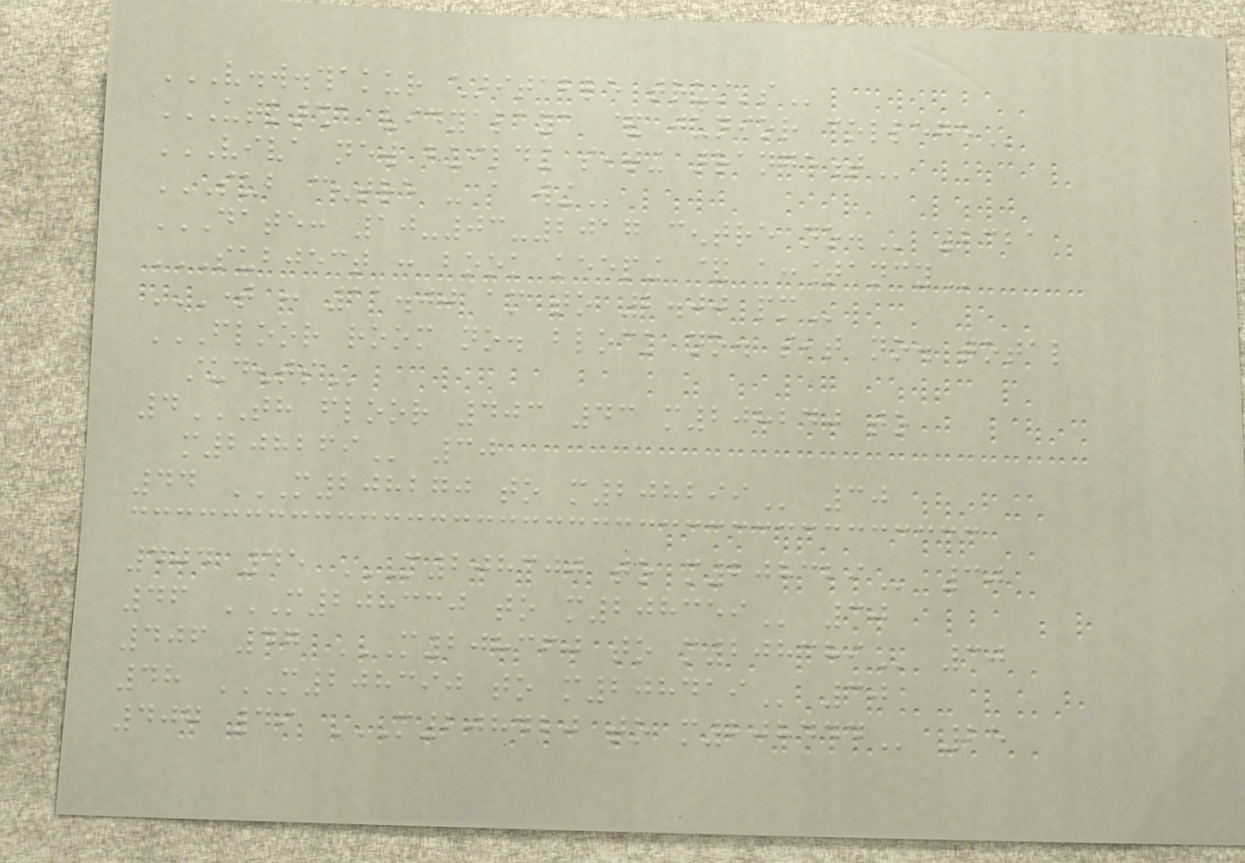V.W.THAKUR CHARITABLE TRUST'S
UTKARSHA VIDYALAYA & JUNIOR COLLEGE
VIVA NEW BUILDING SEATING ARRANGEMENT
SUB CENTRE - A WING
DATE: 10-03-2017 CENTRE NO. 2321
SUBJECT : BOOK KEEPING & ACCOUNTANCY
TIME : 11.00 AM TO 2.00 PM
FLOOR ROOM NO. BLOCK NO. SEAT NO. TOTAL
STUDENTS
4TH FLOOR 403 43 M208240 TO
M208269 30
44 M208270 TO M208299 30
404 45 M208300 TO M208329 30
46 M208330 TO M208359 30
406 47 M208360 TO M208389 30
48 M208390 TO M208419 30
407 49 M208420 TO M208444 25
